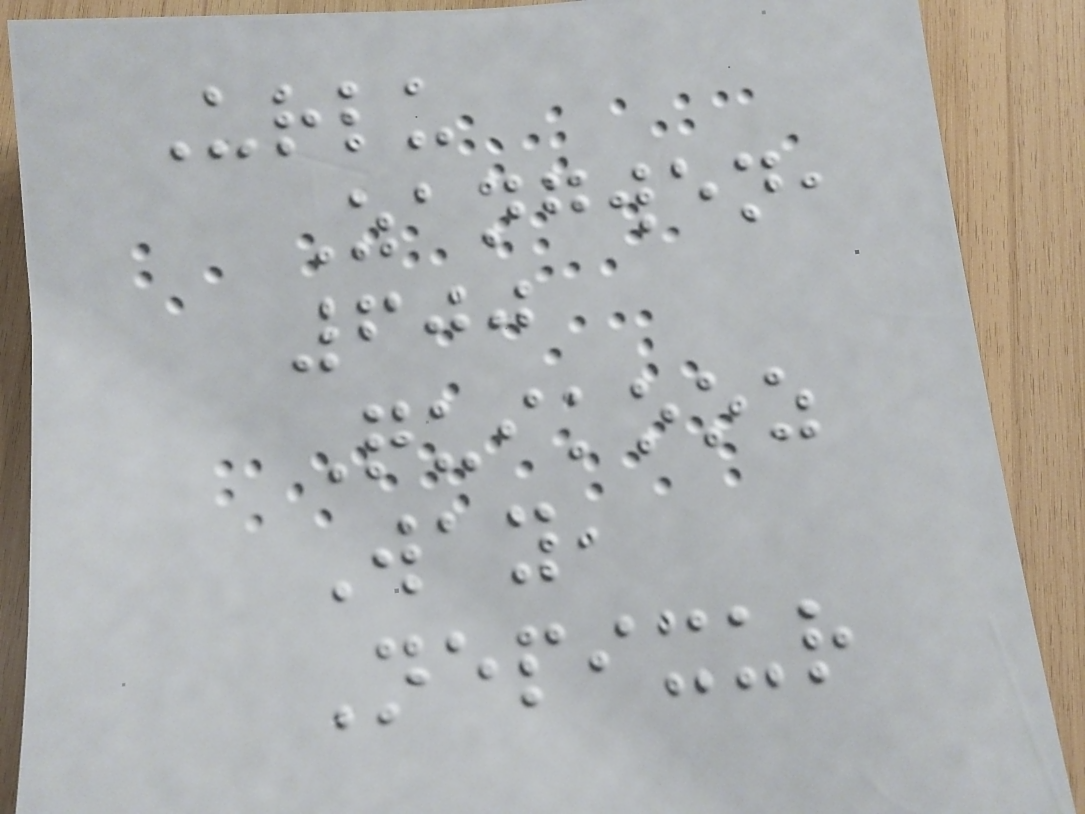Urlu
Zangwen,
600
Quikooz
Way,
Nepixur
